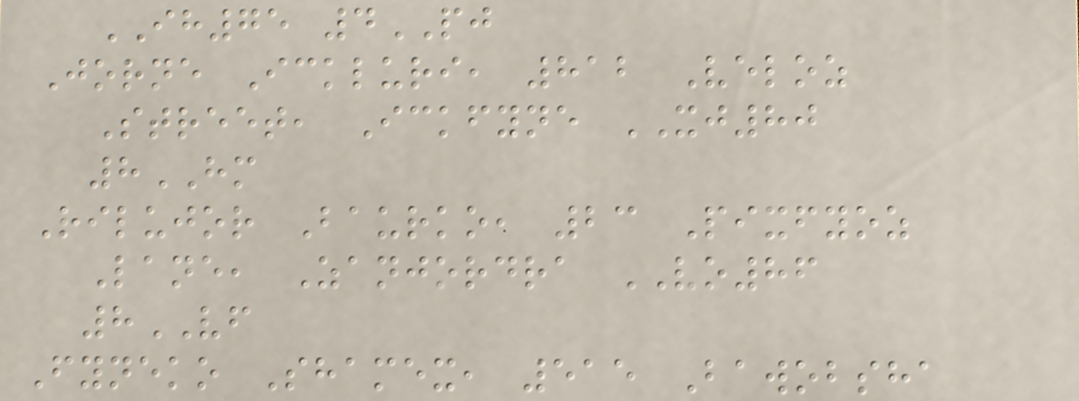IH75 4PJ
Jorne Ickluri, 812 Veloz
Street, Ickfyne XJ80
8HM
Rilujor Baurko, 23 Pixfyoz
Lane, Zanjordra VO86
8VF
Fyneko Shamex, 515 Bawobsha
